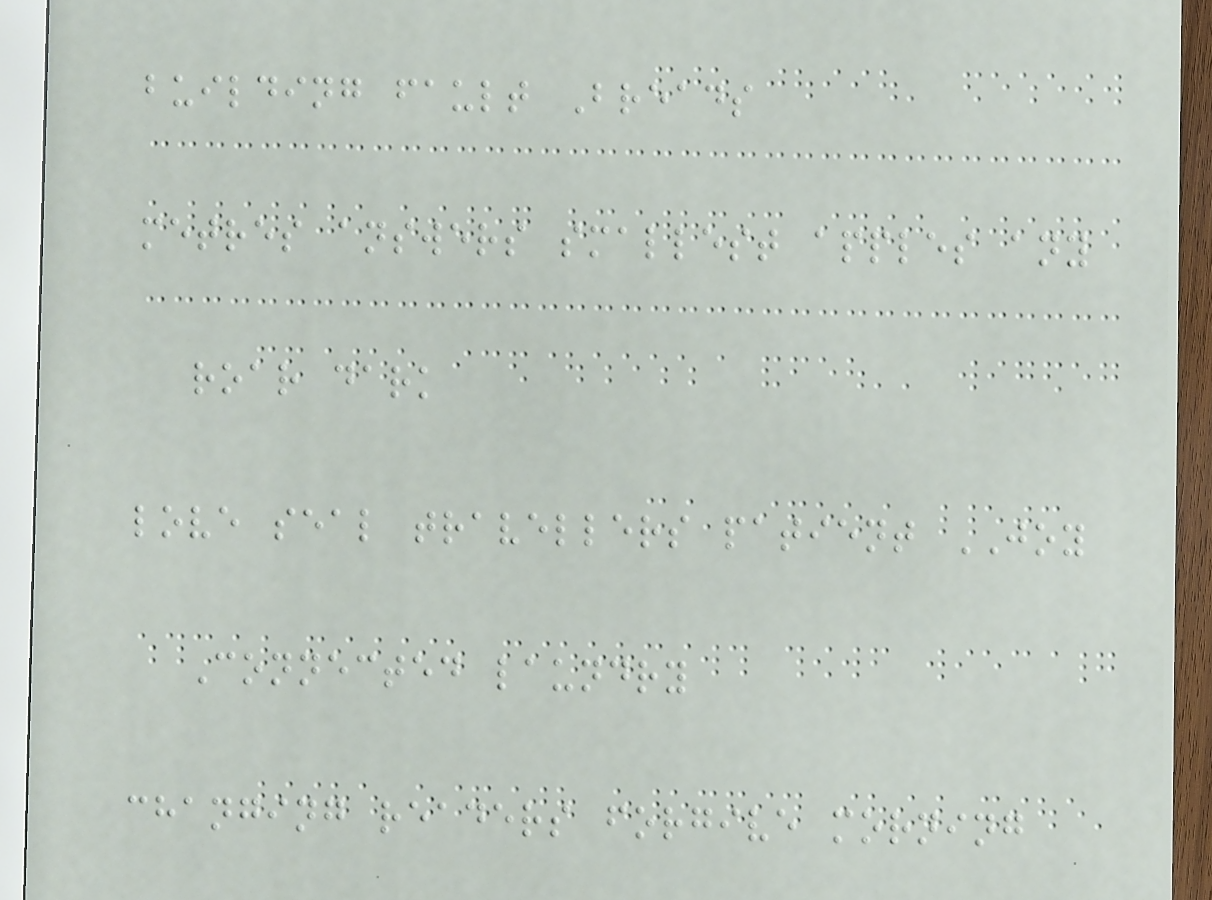building fault Breads
metres answers smallest apples any
roar dark
love seal travellers patient JOY
Connected laundry
changing readers forgive morning
